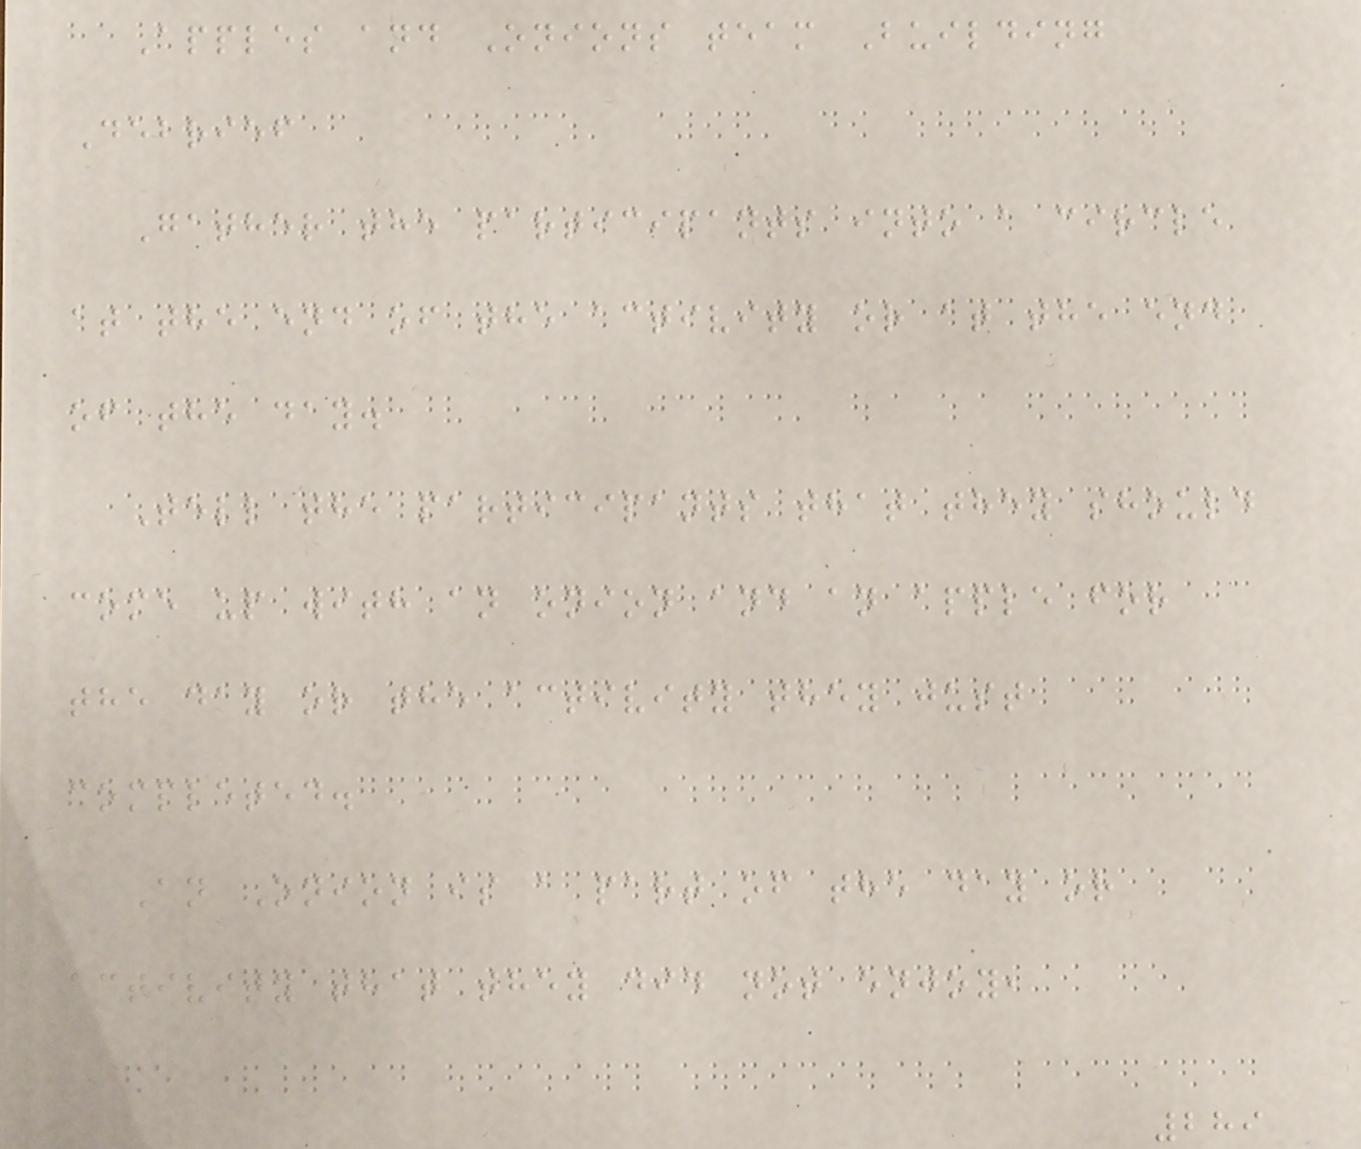Apples and Onions team Building
Debrief
Gather the participants into a circle
at the end of the activity or at the end
of the day.
Tell the participants that they should
come up with an onion and an apple for
the day or the activity they just
completed.
An Onion is a part of the day or
activity that they did not enjoy,
289
